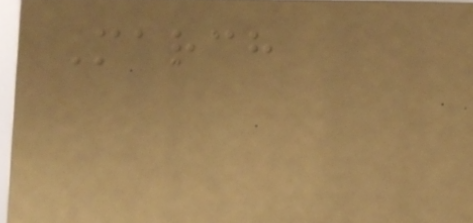March
